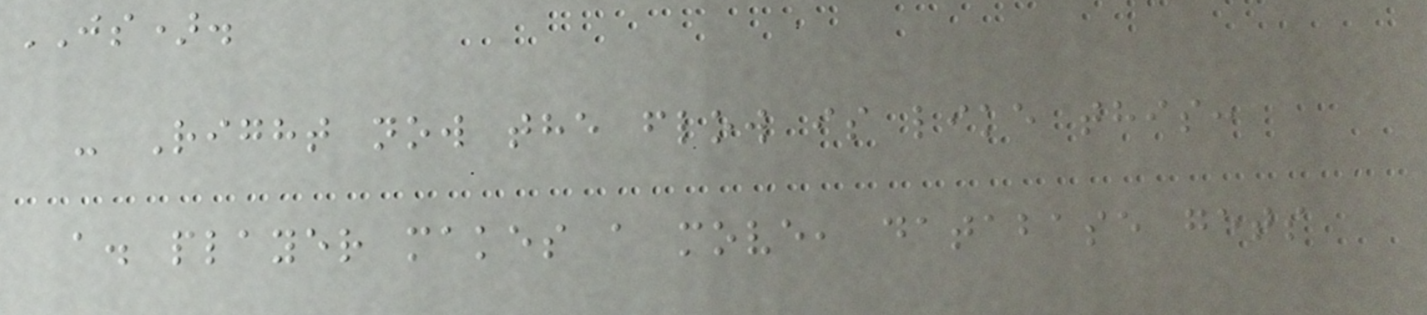JS).
- Right now the flow is like this:
a. player makes a move, database gets
